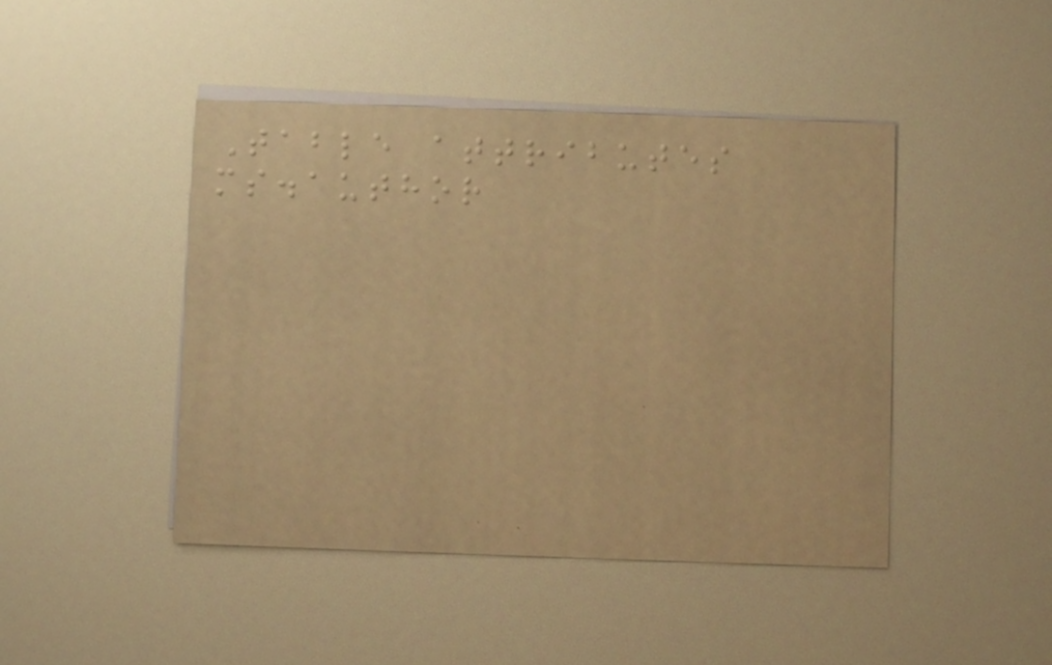Table attributes
ms.author
